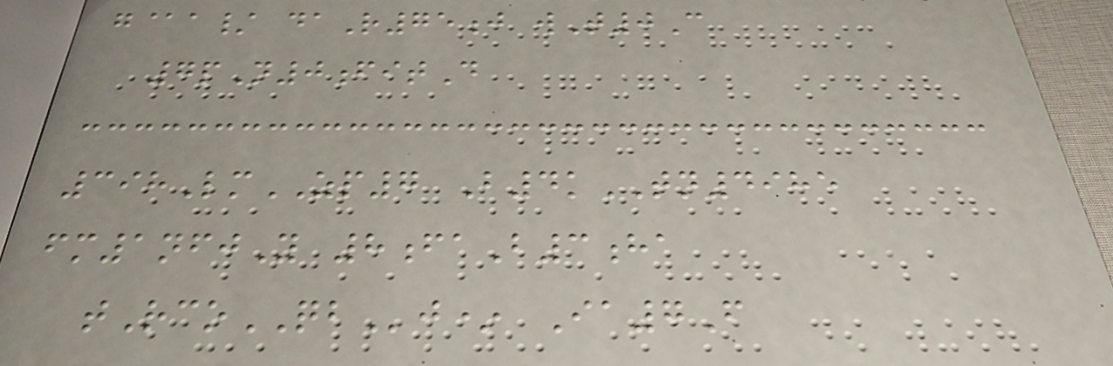g@a/ daR75j wT0C
7pN0fitD
398LmZP7 B4kTN4985
fm1nfjY 8faB3ha
tRcoQBj* Ia7F
